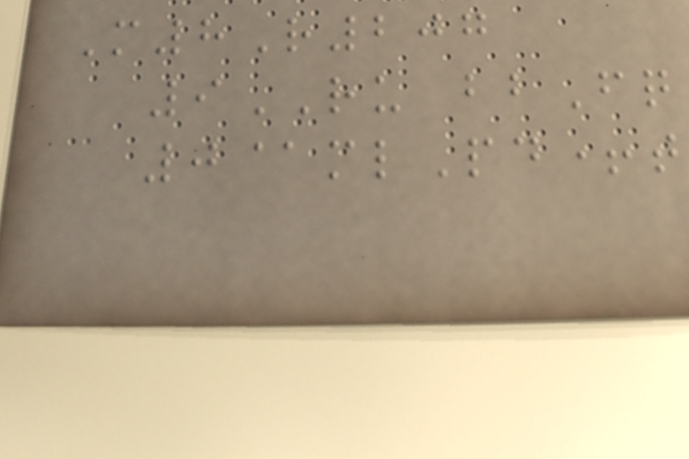M8R207
9RU bbFq
0@mlPd+t
